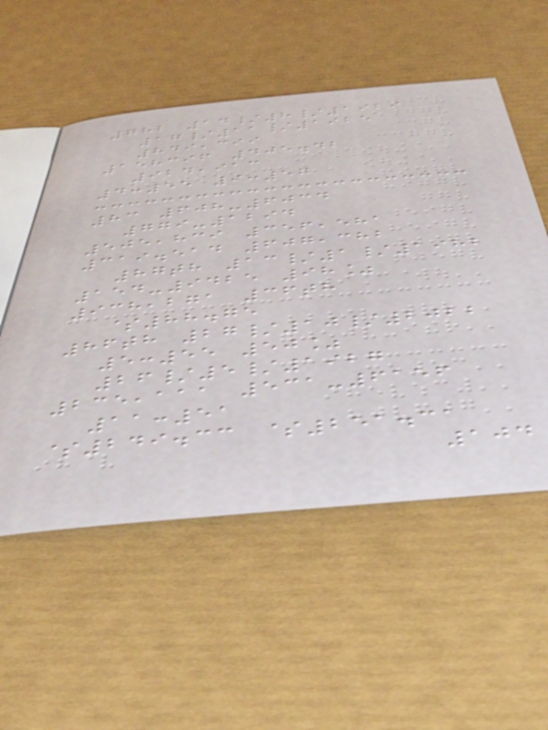782 14/8/1929
17/11/1925
849,399
158396 405.42
924,913
4:55 9:57
83 608-6034
779-1294
505,839 356,581
319.514 607,382
87th 13/1/1982
154-9425 98%
938,271 36th
$88.75
86th 27/10/2022
5:55 50%
26/5/1927
235,111 531-6156
11:51
$249.33 $251.31
104
